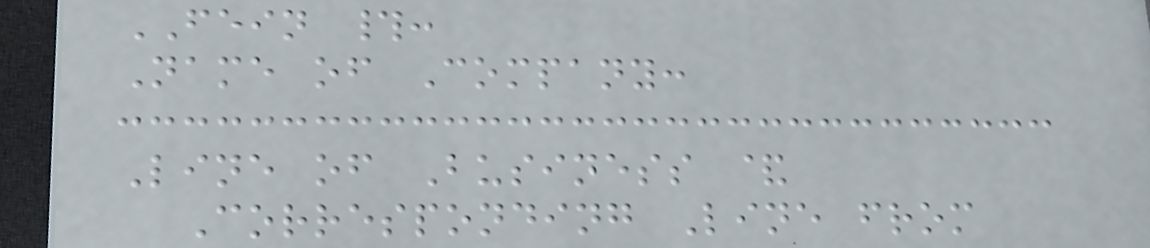FEIN #:
Name of Company:
Line of Business &
Corresponding Line from
